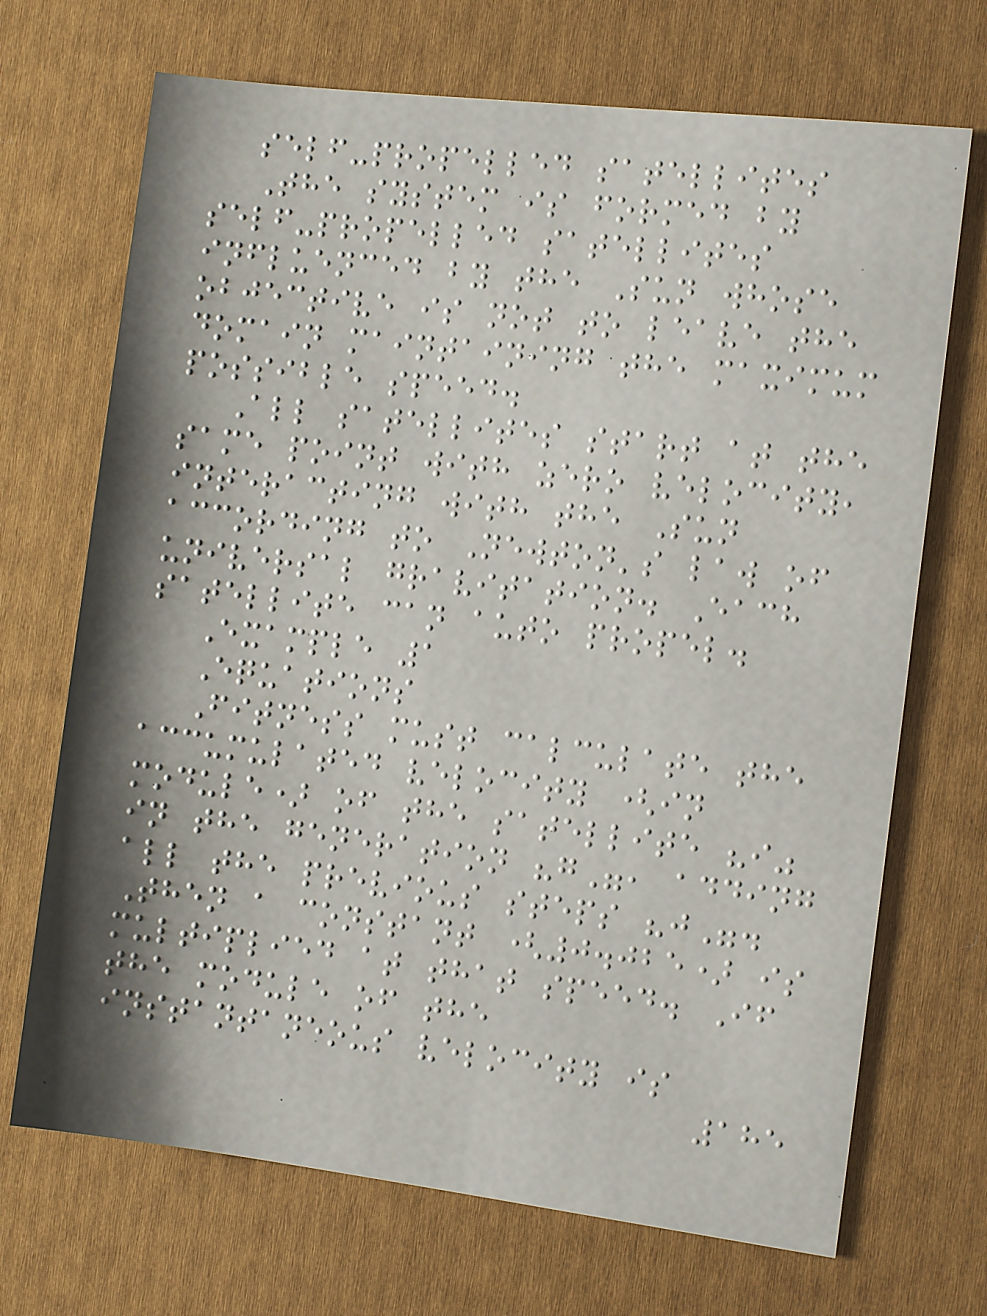self-propelled satellites
The system is formed by
self-propelled satellites
influenced by the Sun whose
objective is not to leave the
domain maintaining the maximum
possible speed.
All satellites start at the
same point with zero velocity,
interacting with the Sun
according to Newton's law of
universal gravitation. Each
satellite can auto propel.
Example 1
Equations
Fitness must calculate the
accumulated velocity (in
module) of the satellite "i"
in the generation "g", adding
all the previous steps "j".
Then a constant (0.025) is
multiplied at that speed. If
the module of the
instantaneous velocity is
185
